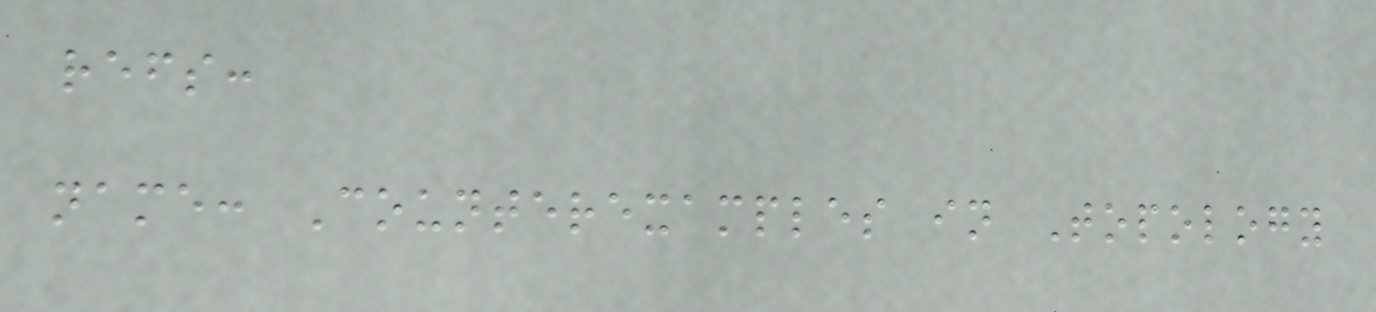refs:
name: Counterexamples in Topology
